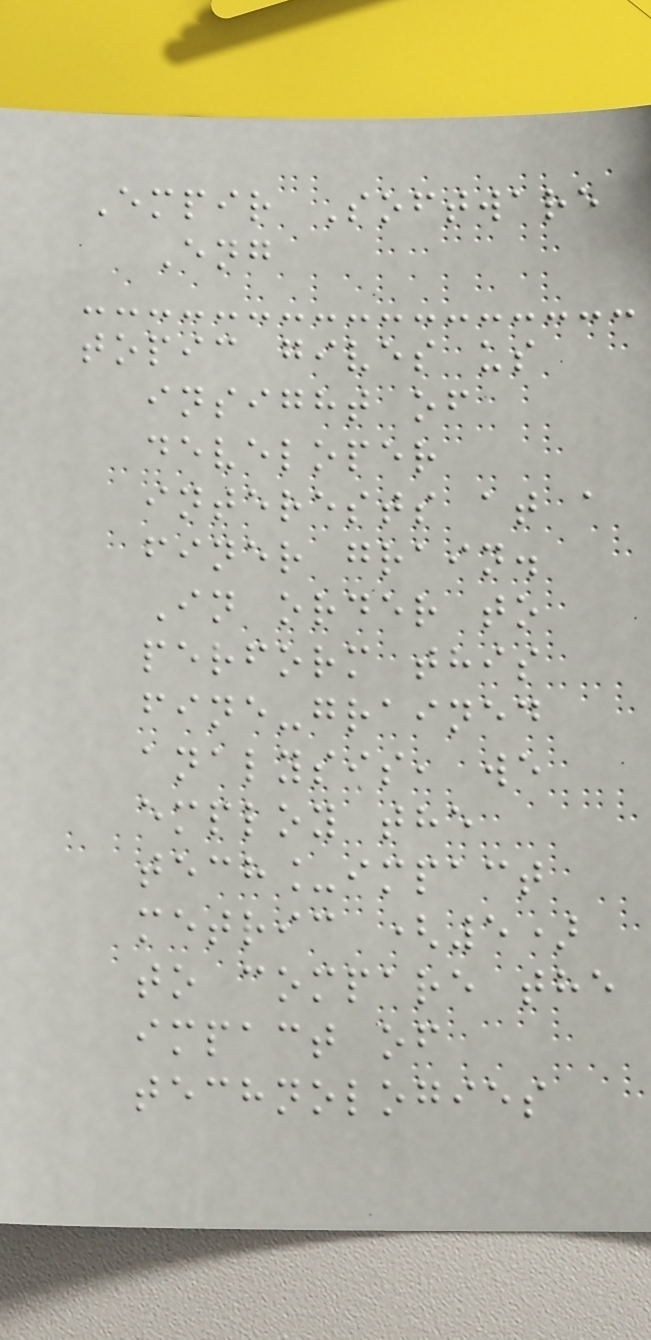Empir Software
Eng
topic gives us
insight of
developer
interests at a
finer grain.
In order to
perform this
fine-grained
analysis, we
employ the
tech_impact
metric (5)
to compare the
impact of
technologies
